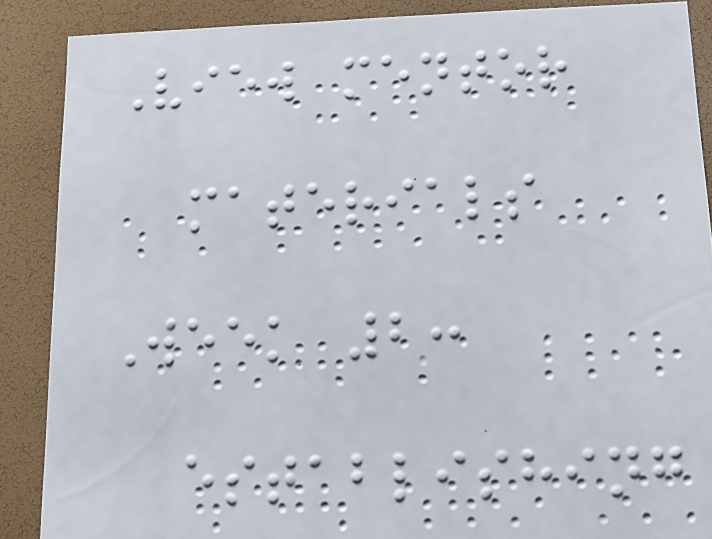View mentor
materials
Week 2:
establishing
